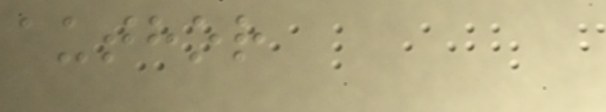author
